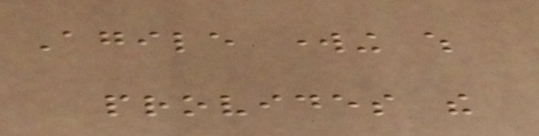Agile working which
provides the
